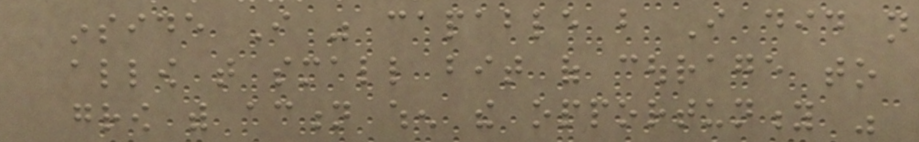inside I was capable but I did not
allow that small bit of courage to
grow with action when the opportunity was
